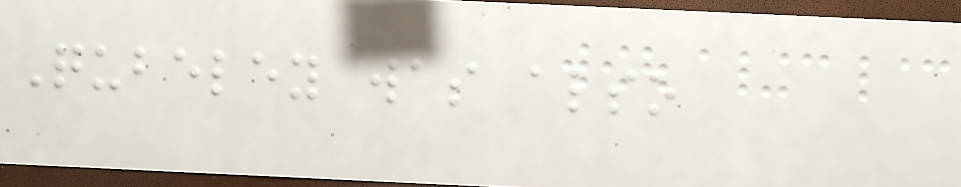Qubeley was also
